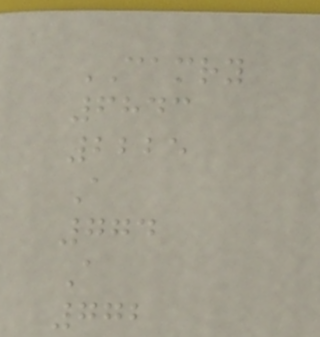CAMRY
6843
2225
A
774
A
772
